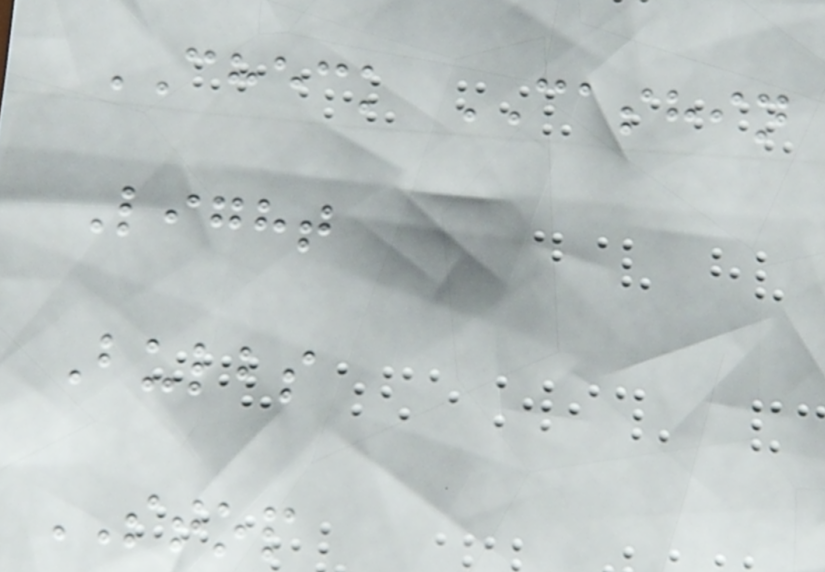CHECK CASHIN
Light
Bulbs
STOP
